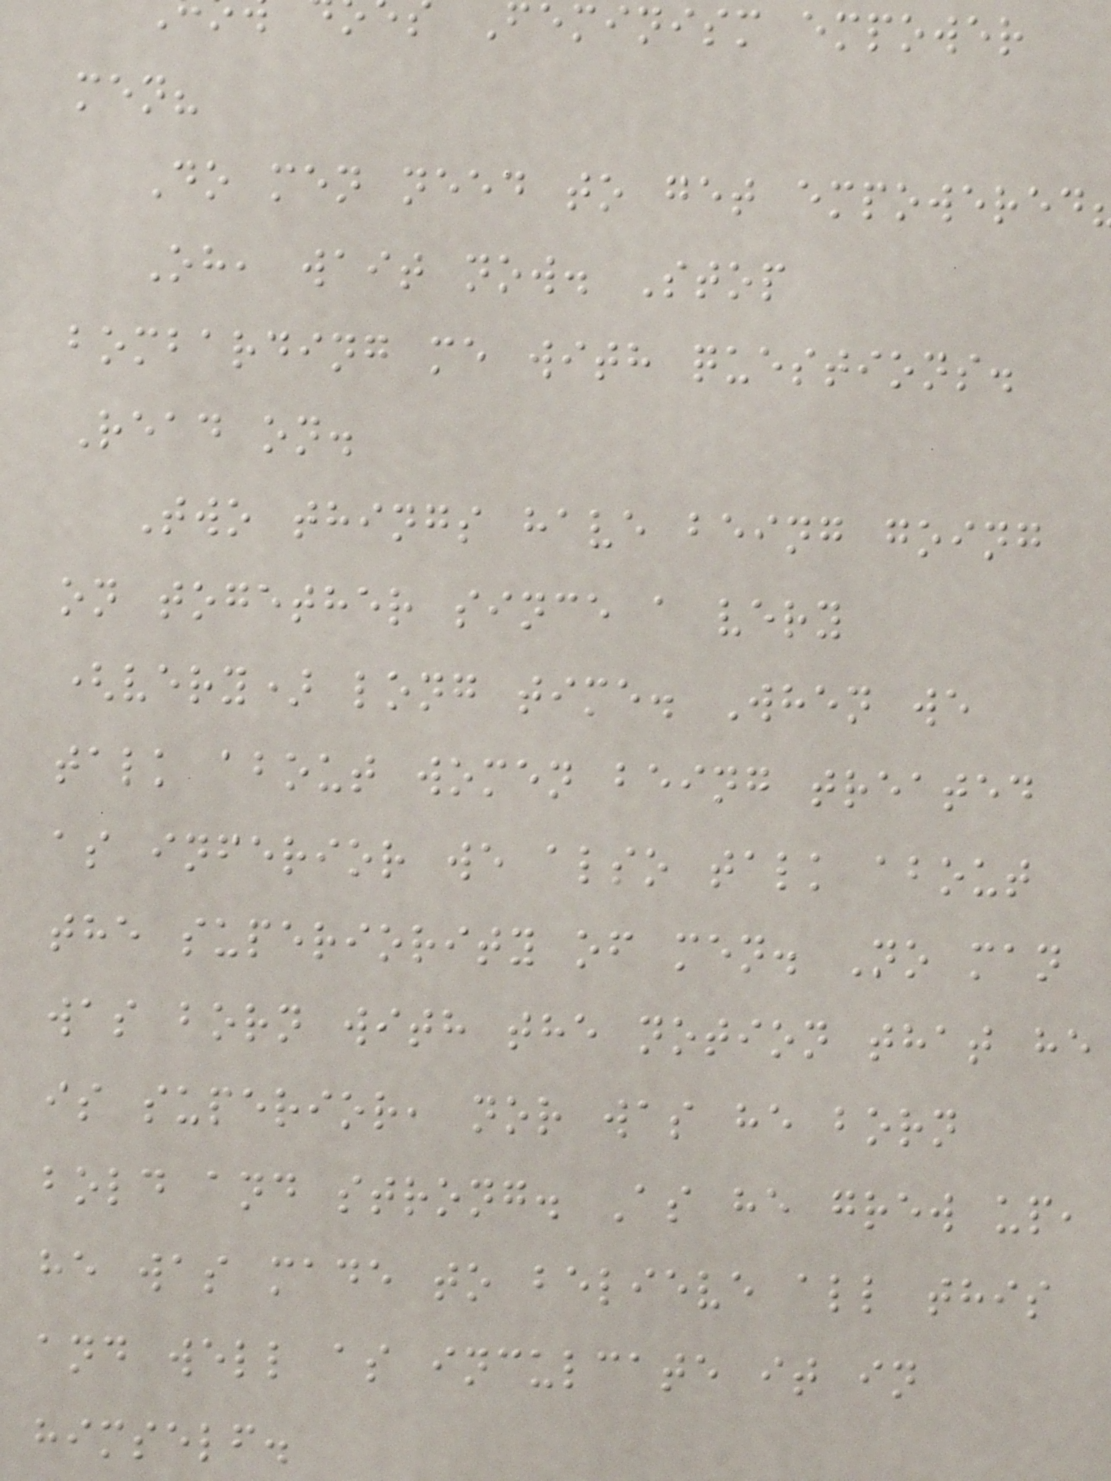feminism empower
men?
Do men need to get empowered
Oh, wait now. Stop
bombarding me with questions.
Read on.
Two things have being going
on together since a very
(very) long time. When we
talk about women being treated
as inferior we also talk about
the superiority of men. No man
was born with the notion that he
is superior, nor was he born
bold and strong. As he grew up,
he was made to believe all this
and well as inculcate it in
himself.
